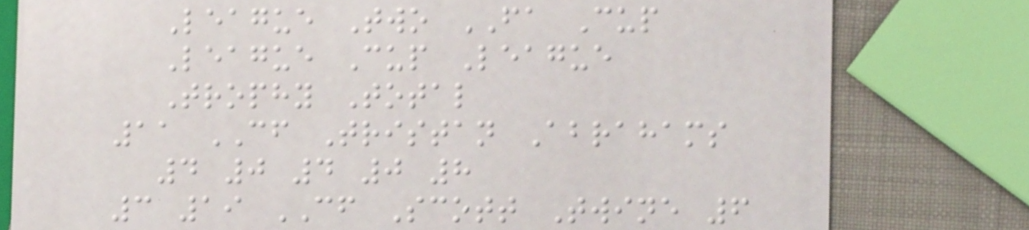League Two FA Cup
League Cup League
Trophy Total
11 CF Tristan Abrahams
4 0 4 0 8
3 19 CF Scott Twine 6
